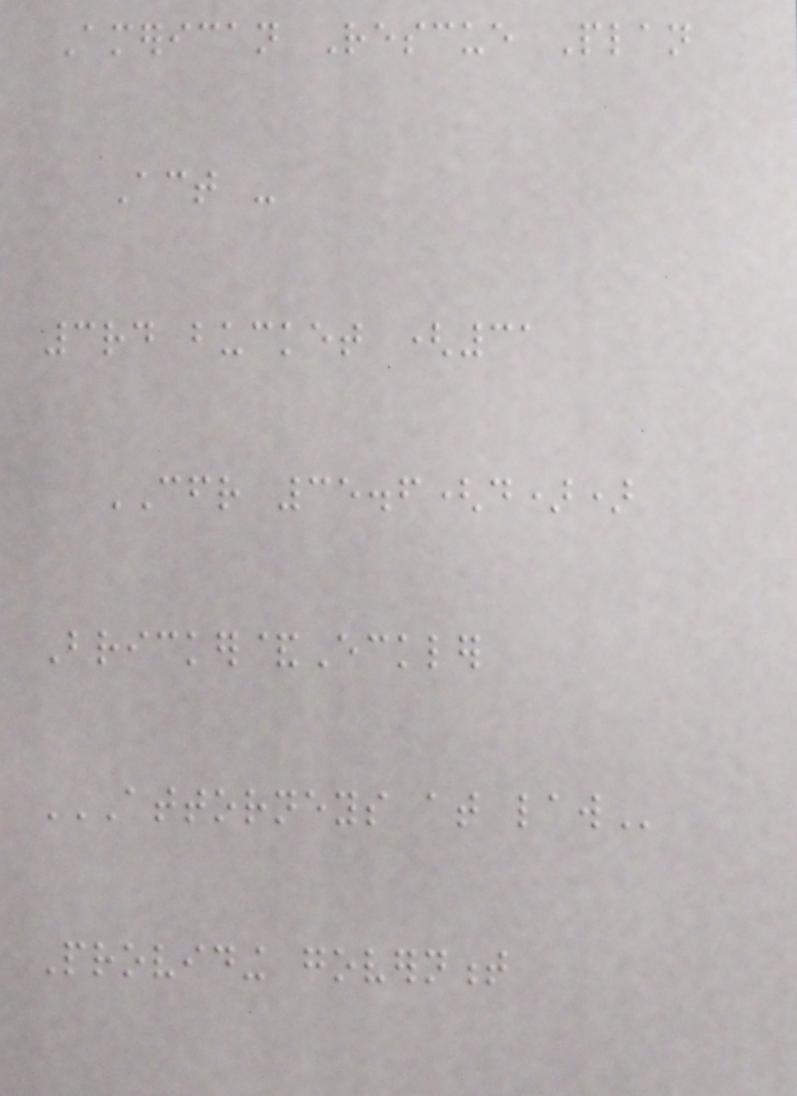American Rescue Plan
Act -
3rd bucket (31
CFR 35.6(d))
Bricker&Eckler
ATTORNEYS AT LAW
Providing government
